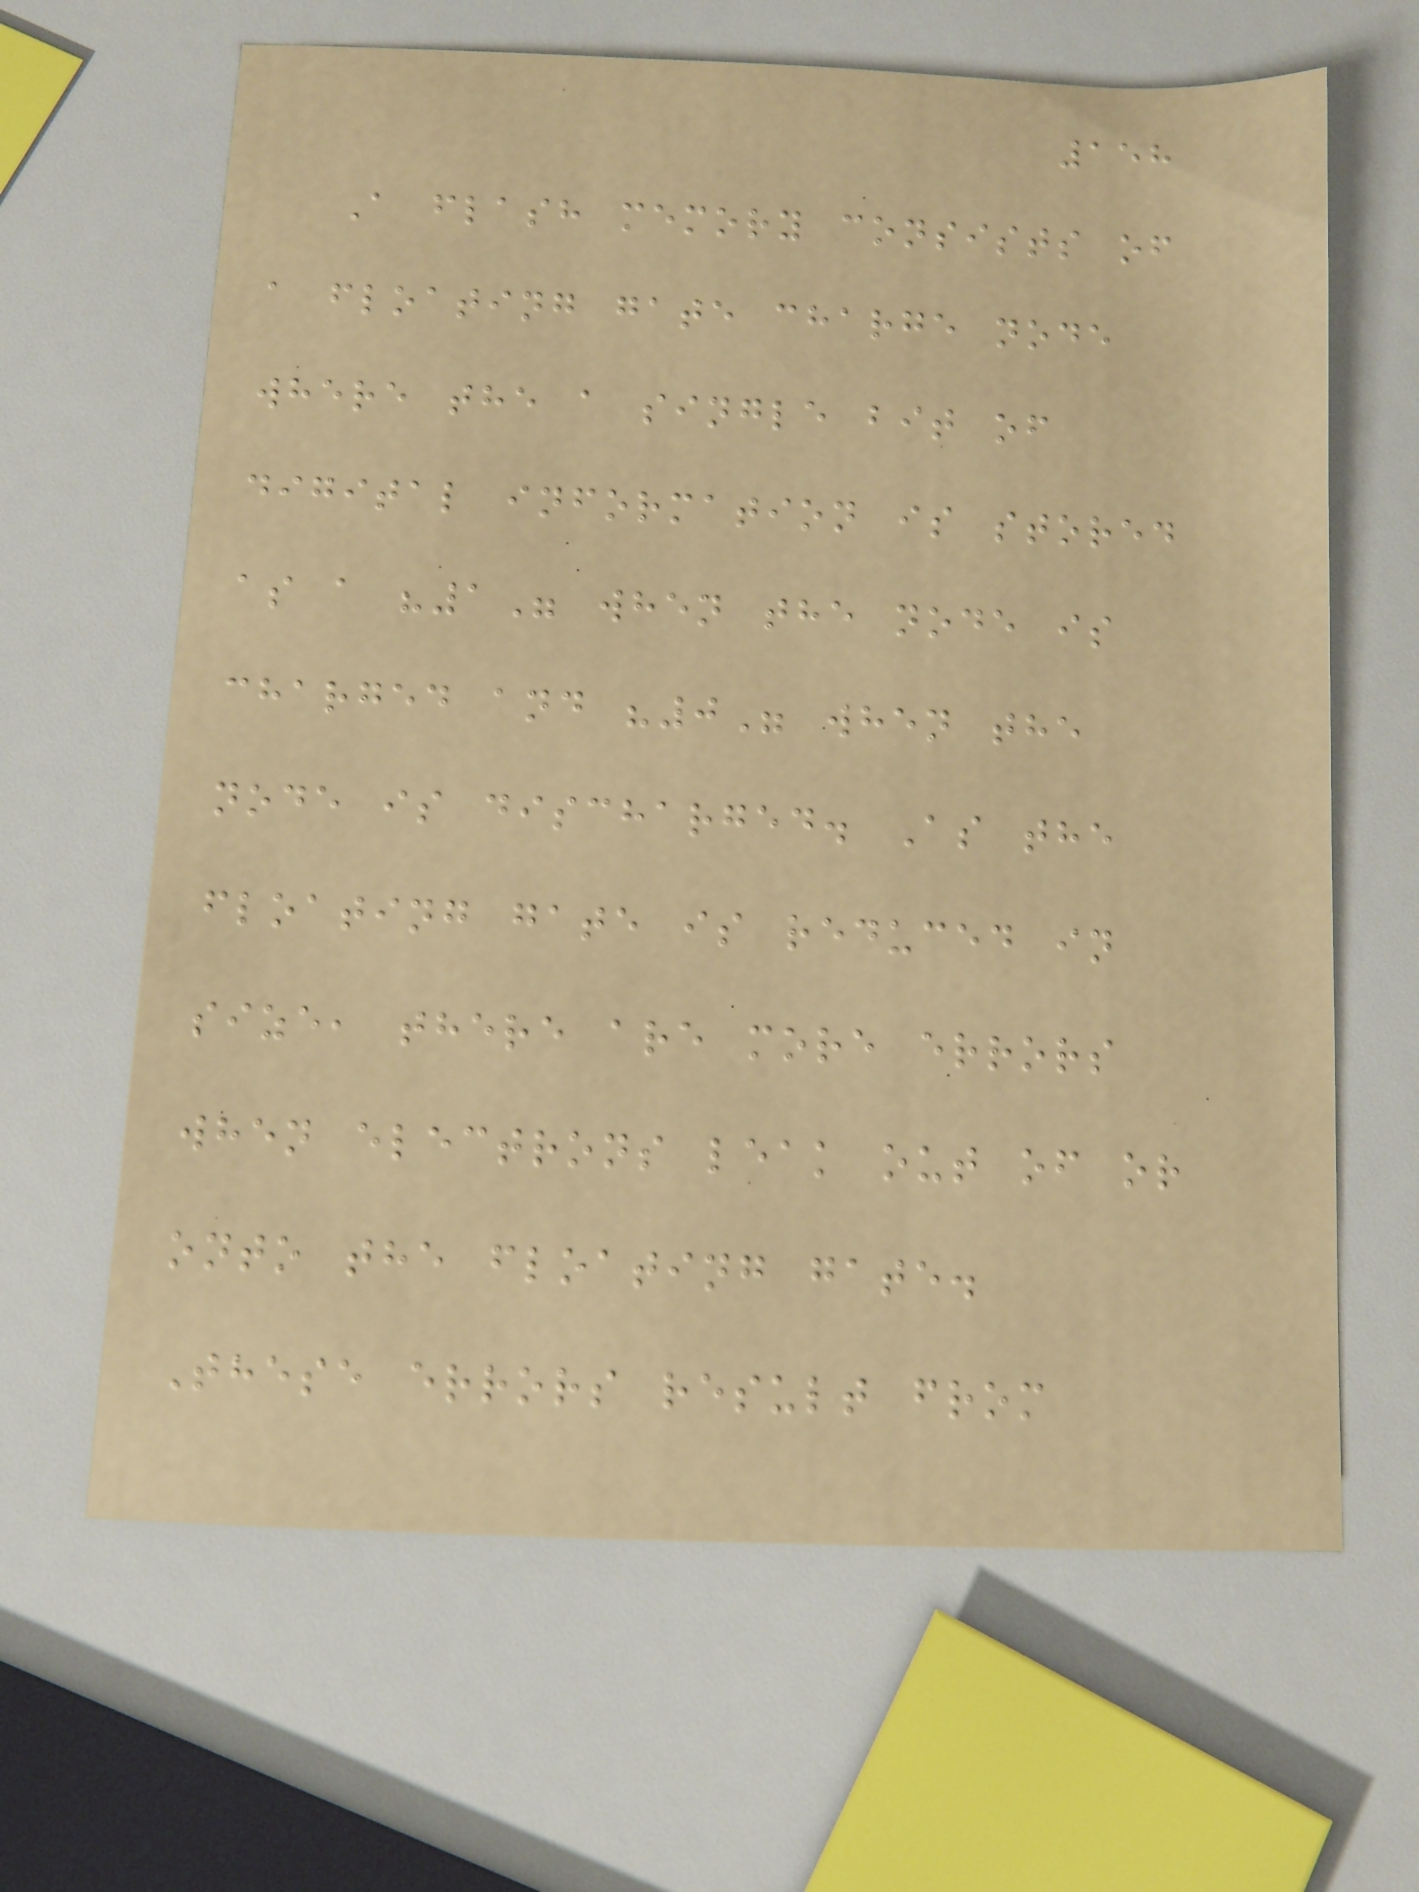158
A flash memory consists of
a floating gate charge node
where the a single bit of
digital information is stored
as a "1" when the node is
charged and "0" when the
node is discharged. As the
floating gate is reduced in
size, there are more errors
when electrons leak out of or
onto the floating gate.
These errors result from
